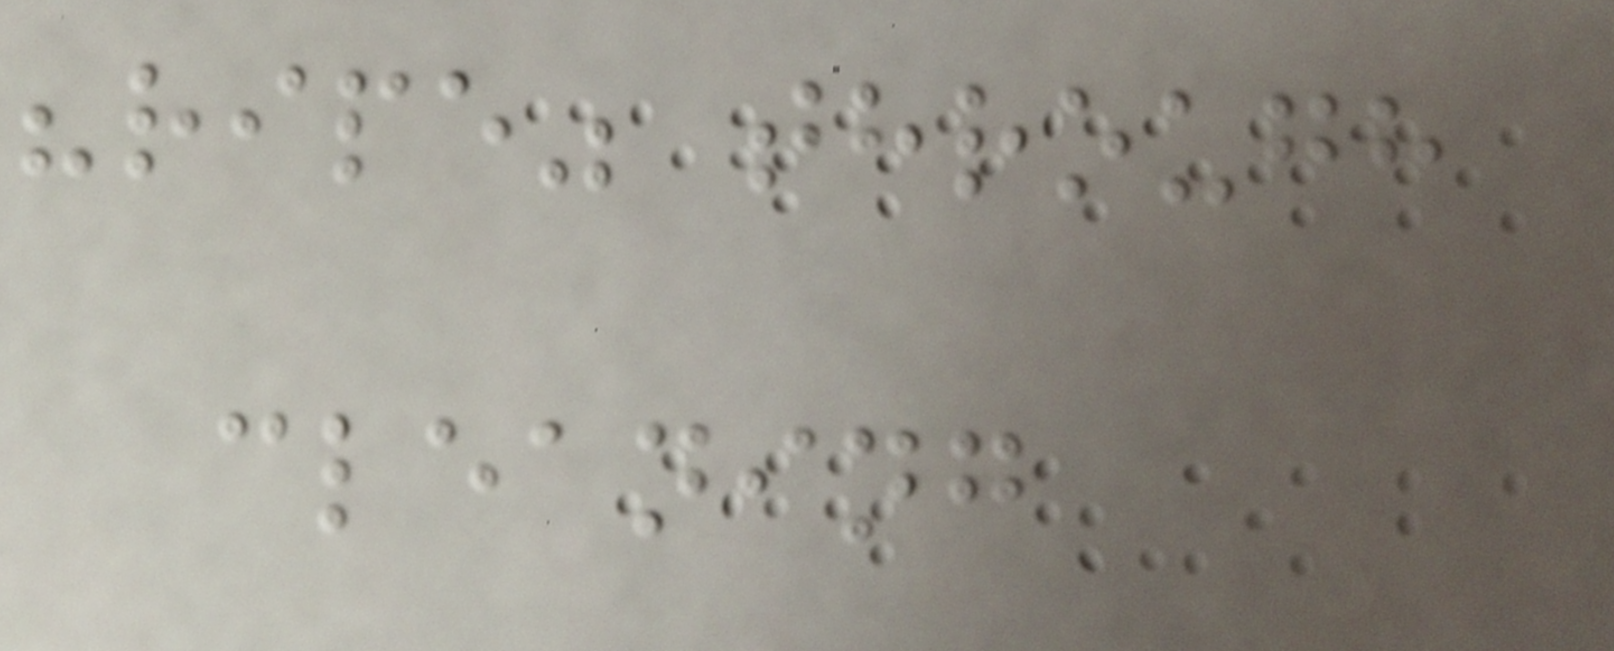"ripe" through
cleaning
